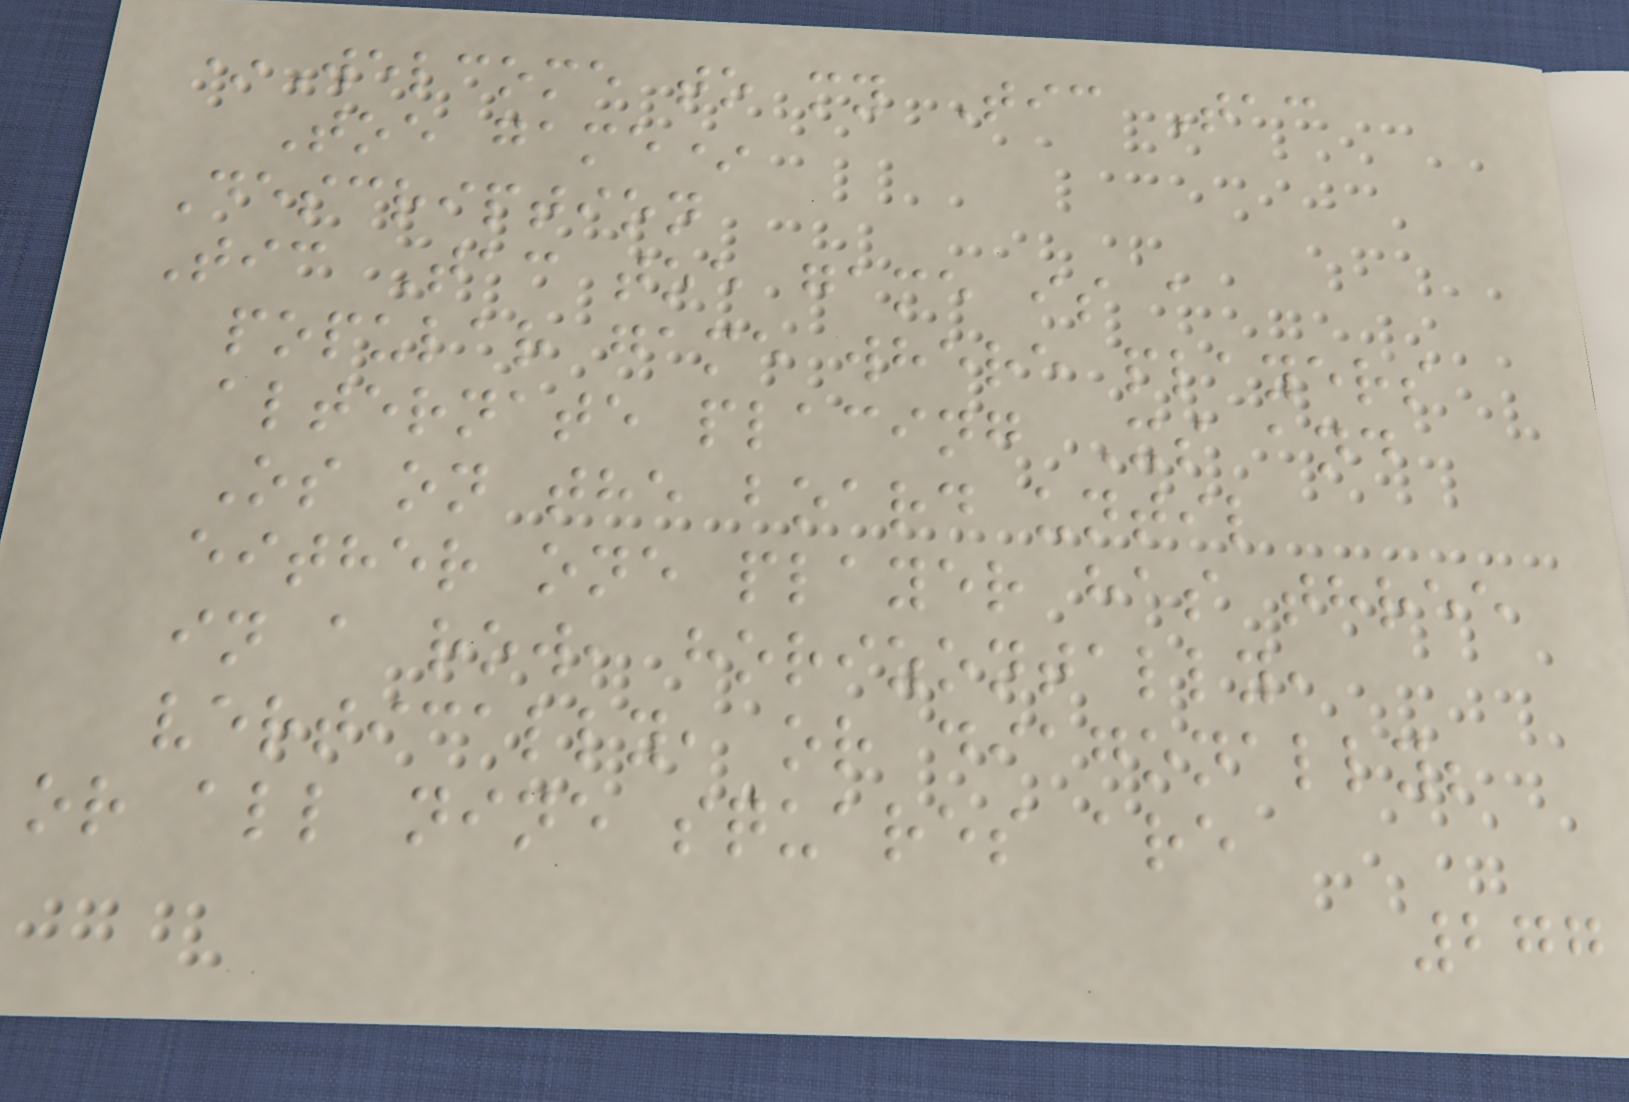*Welcome to my Tic Tac
Toe game*
Description
Tic Tac toe game is a
popular game where players
alternate placing Xs and
Os on the board until
either one player has three
in a row, horizontally,
vertically, or diagonally;
or all nine squares are
277
